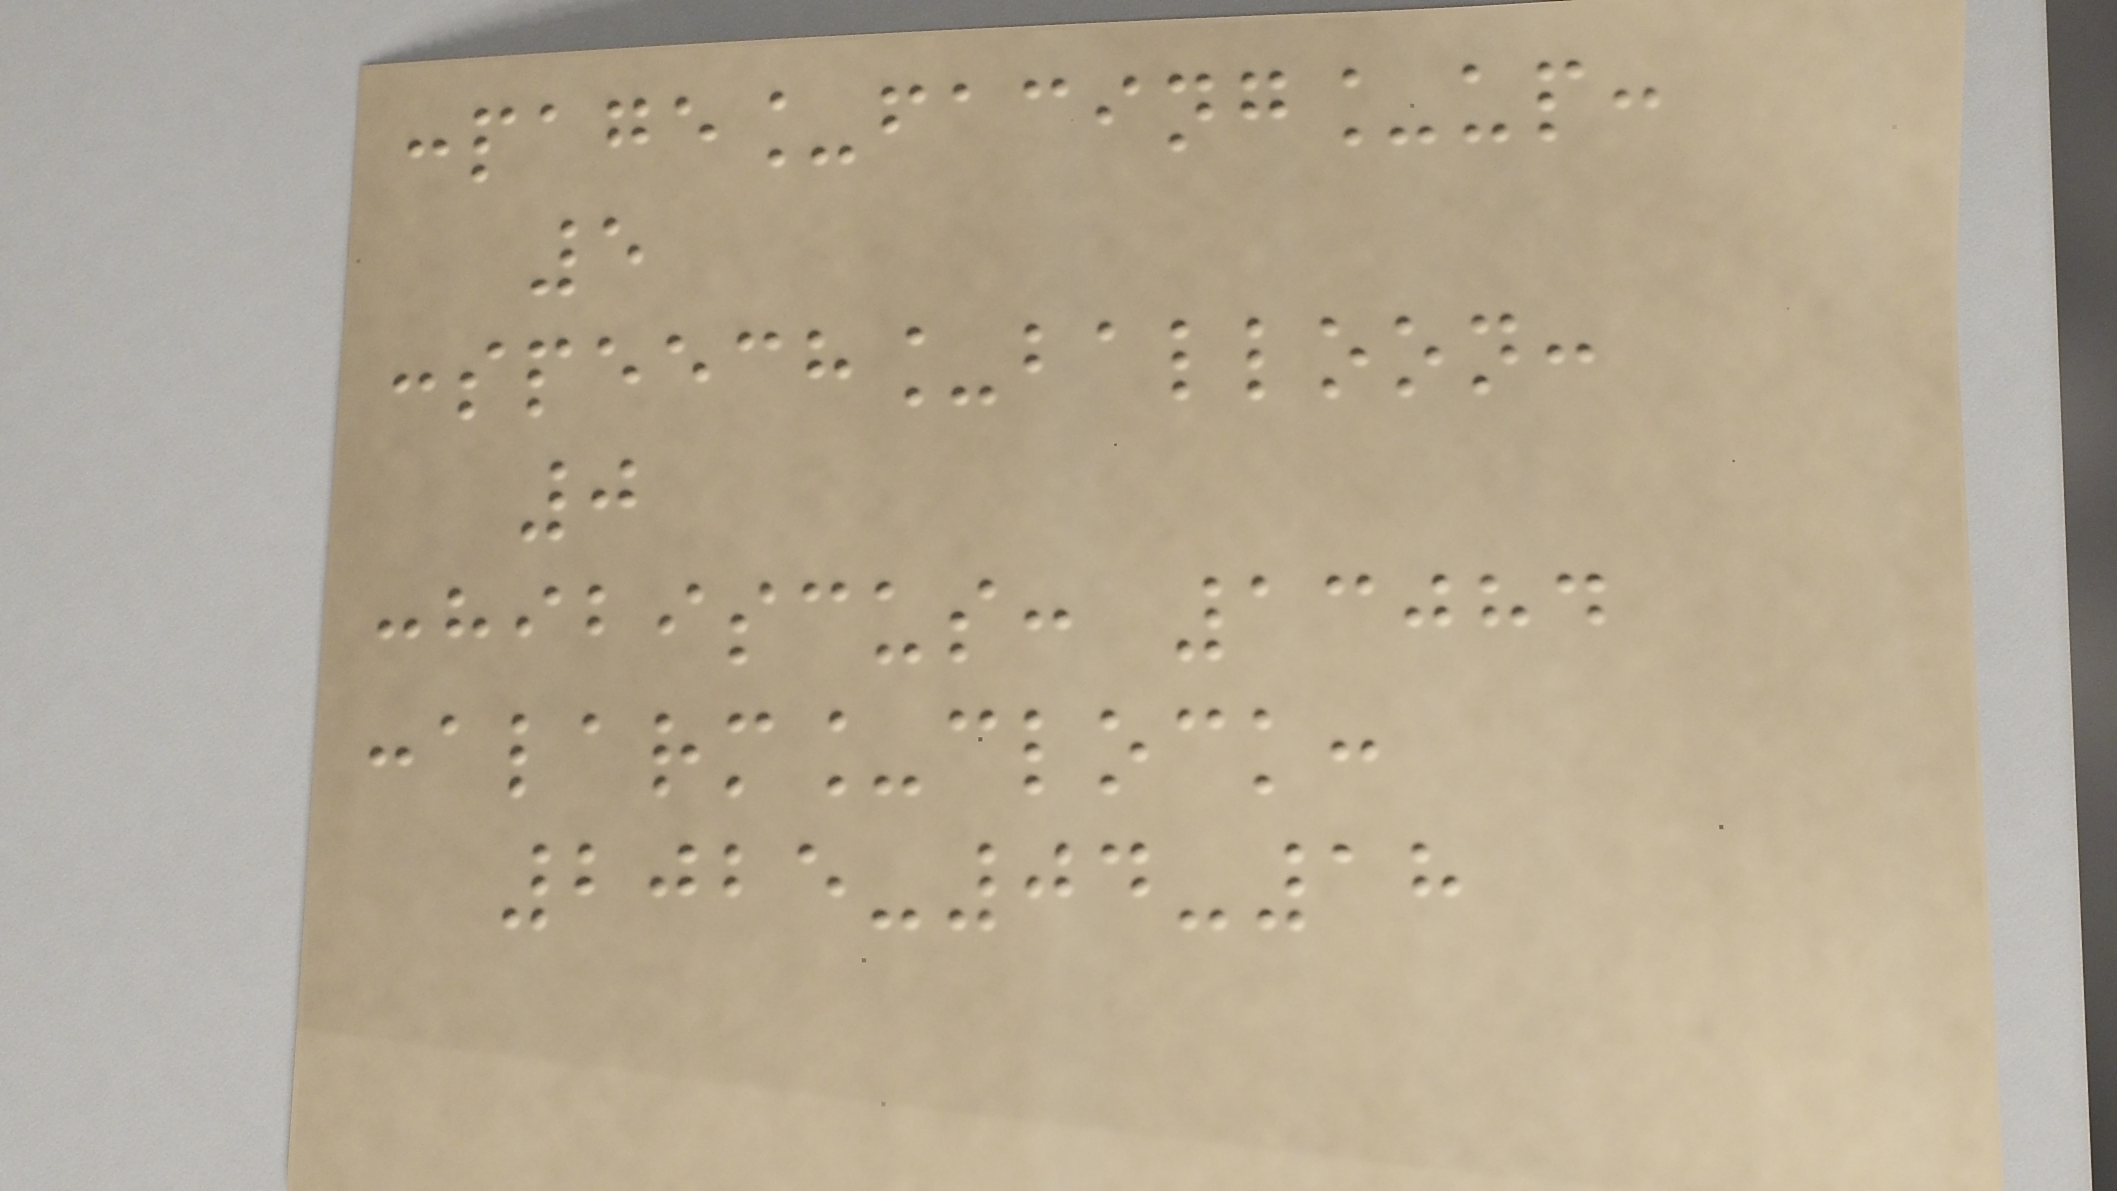:page_facing_up:
5
:speech_balloon:
0
:hibiscus: 13084
:alarm_clock:
2025-04-18
